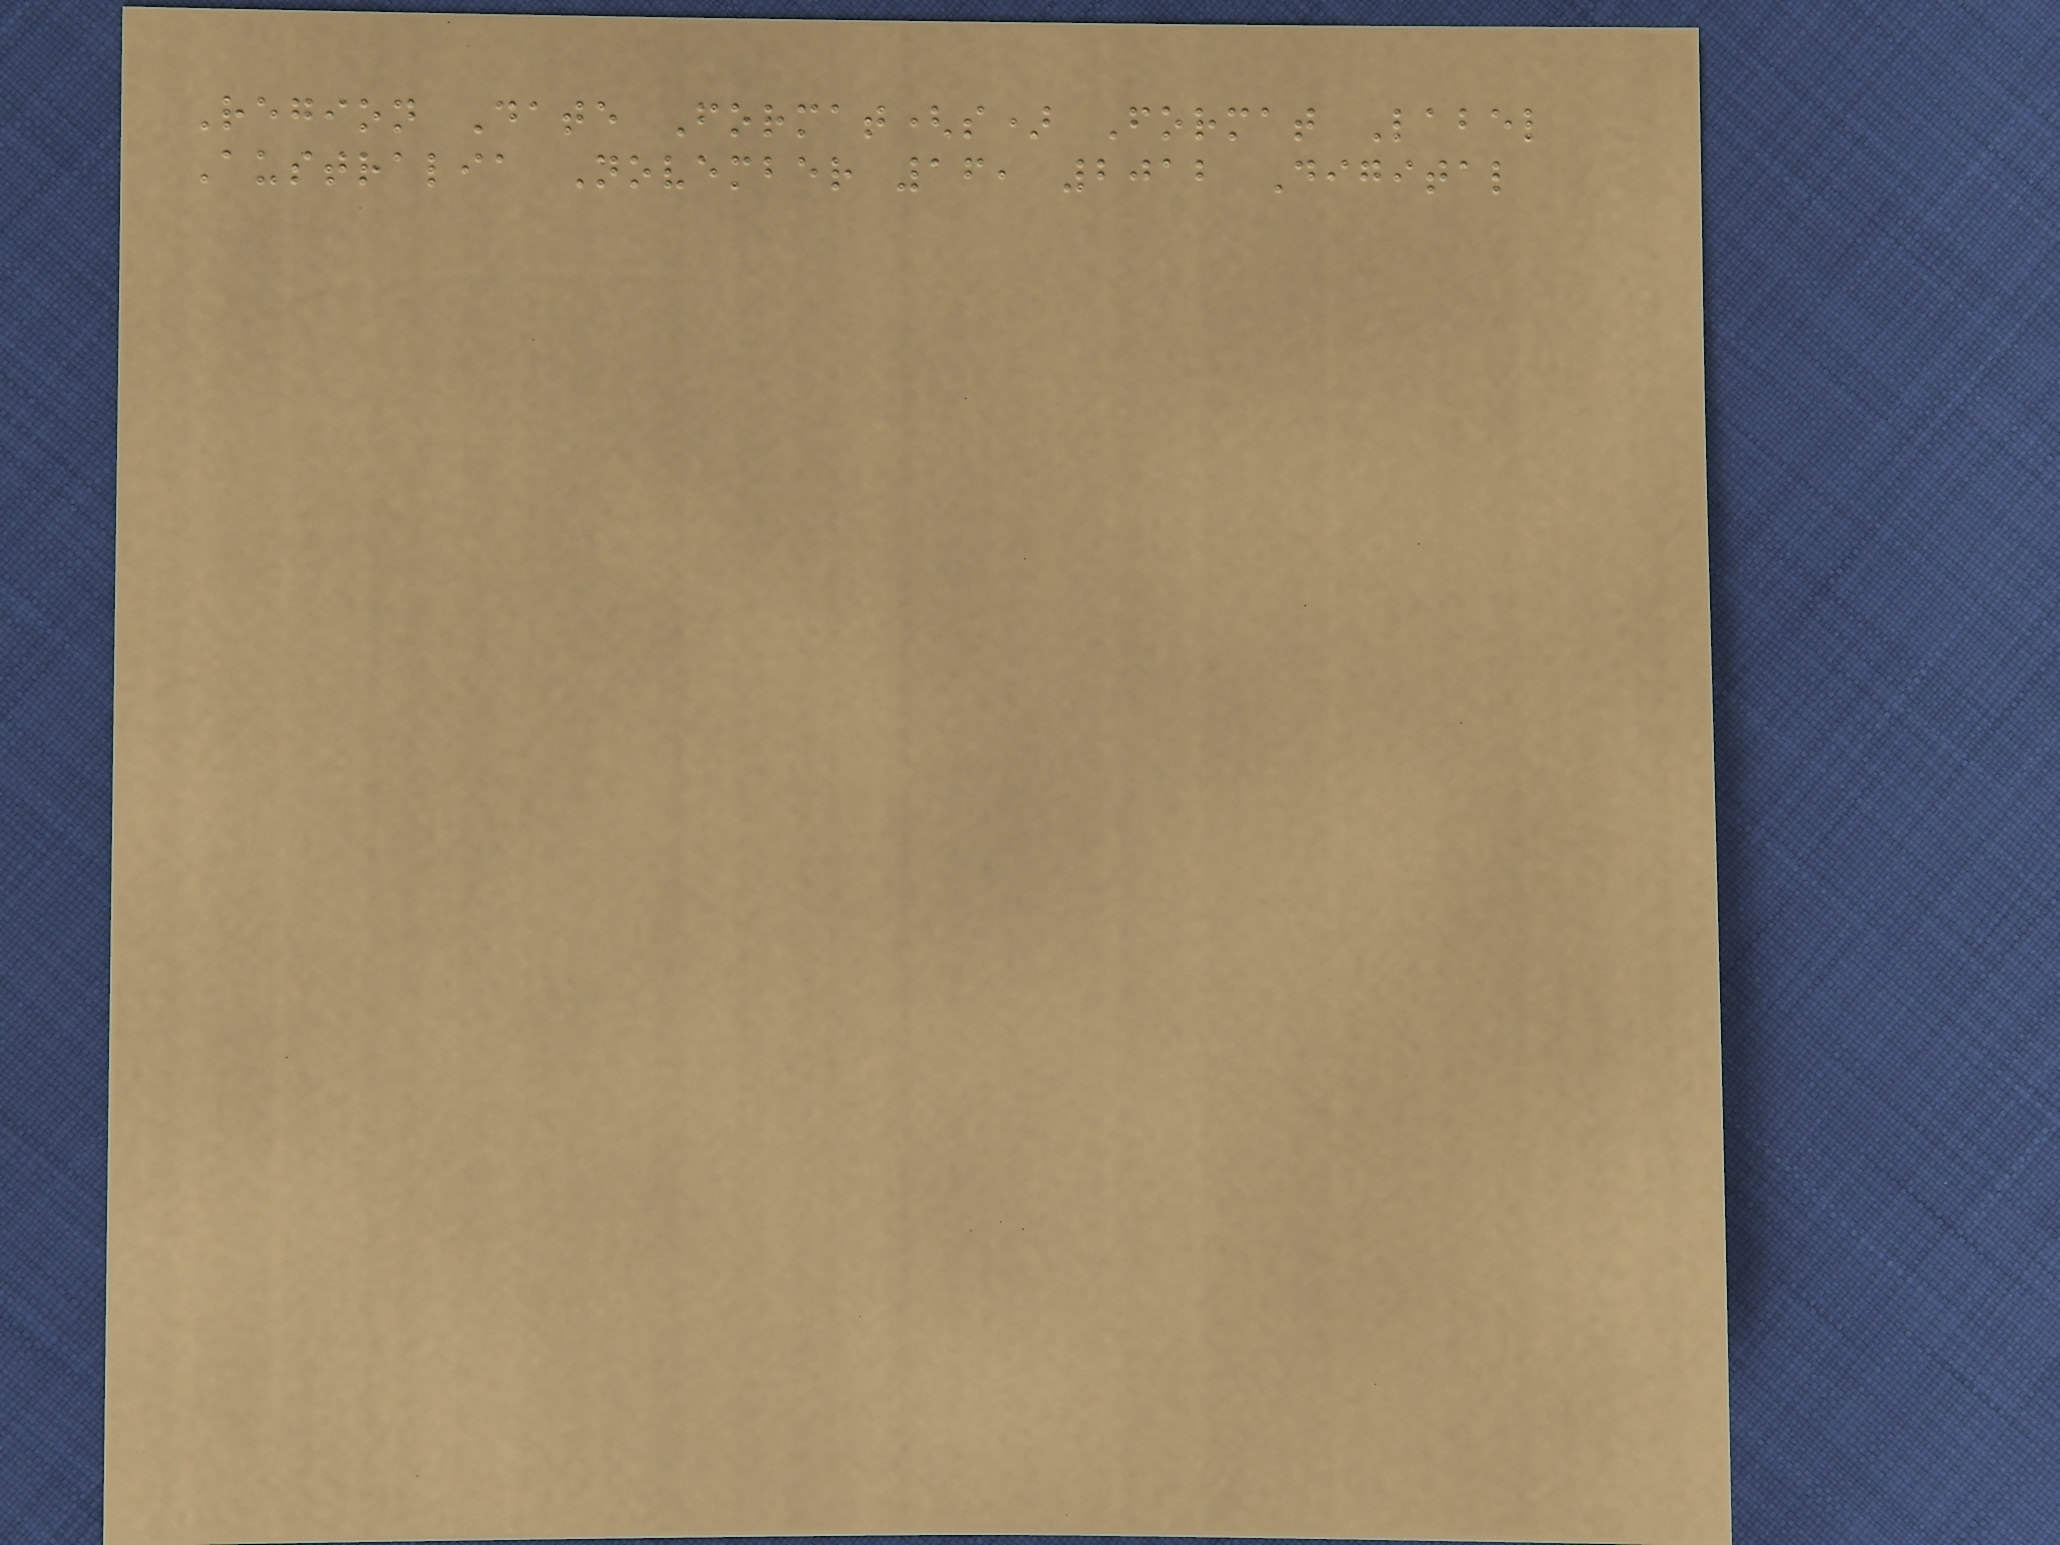Region Date Format(s) Format Label
Australia November 16, 2012 Digital
